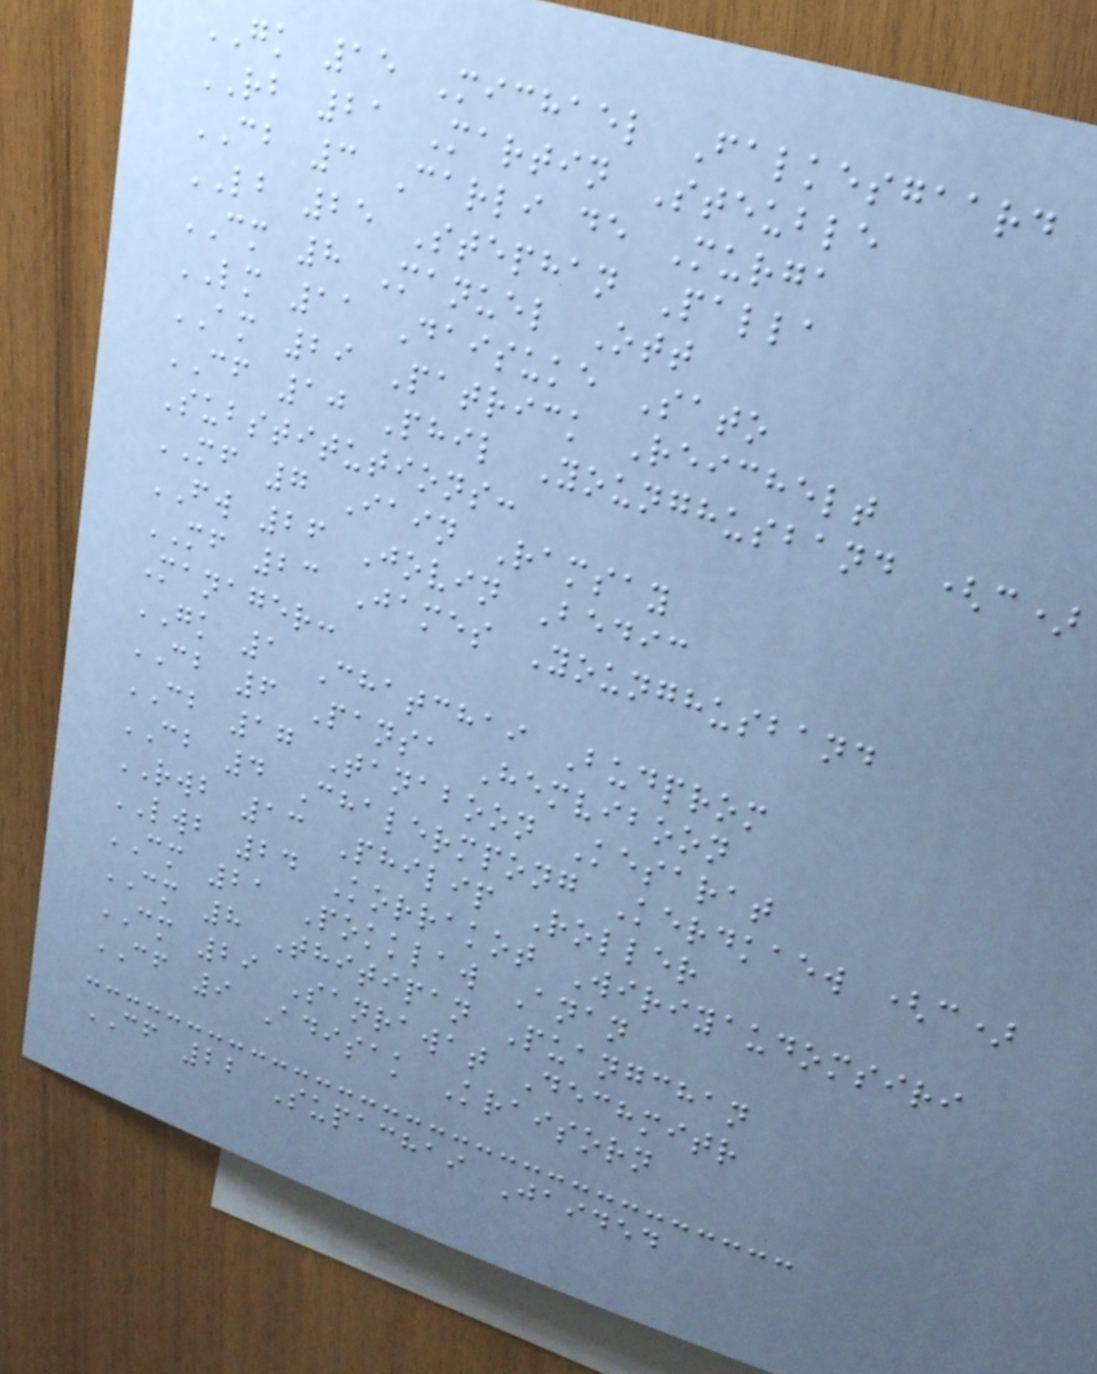GK 15 Michael Falkesgaard
RB 21 Martin Steuble
CB 3 Carli de Murga
LB 25 Stephan Palla
CM 8 Manuel Ott
LM 11 Daisuke Sato
AM 29 Patrick Reichelt
CF 10 Phil Younghusband (c)
Substitutions:
MF 7 Iain Ramsay
FW 26 Jovin Bedic
MF 23 James Younghusband
Manager:
GK 1 Chatchai Budprom
CB 6 Pansa Hemviboon
CB 17 Tanaboon Kesarat
CB 4 Chalermpong Kerdkaew (c)
RWB 13 Philip Roller
LWB 24 Korrakot Wiriyaudomsiri
CM 21 Pokklaw Anan
CM 8 Thitipan Puangchan
CM 29 Sanrawat Dechmitr
CF 9 Adisak Kraisorn
CF 22 Supachai Jaided
